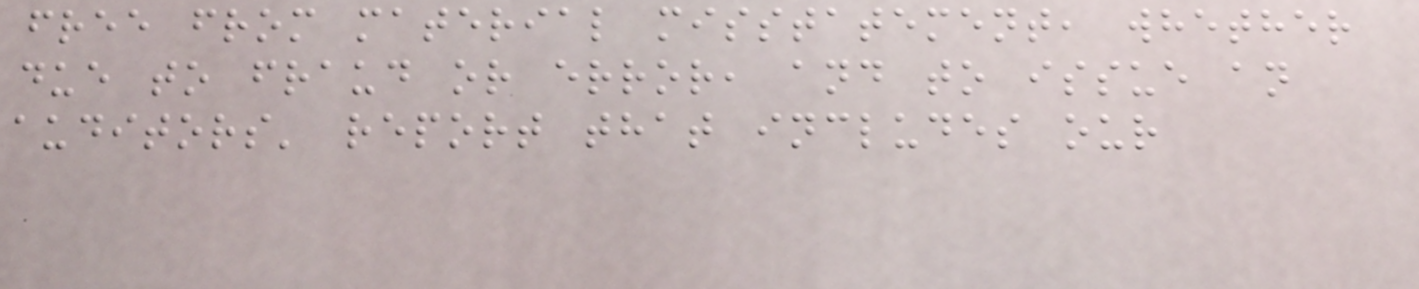free from material misstatement, whether
due to fraud or error, and to issue an
auditors' report that includes our
